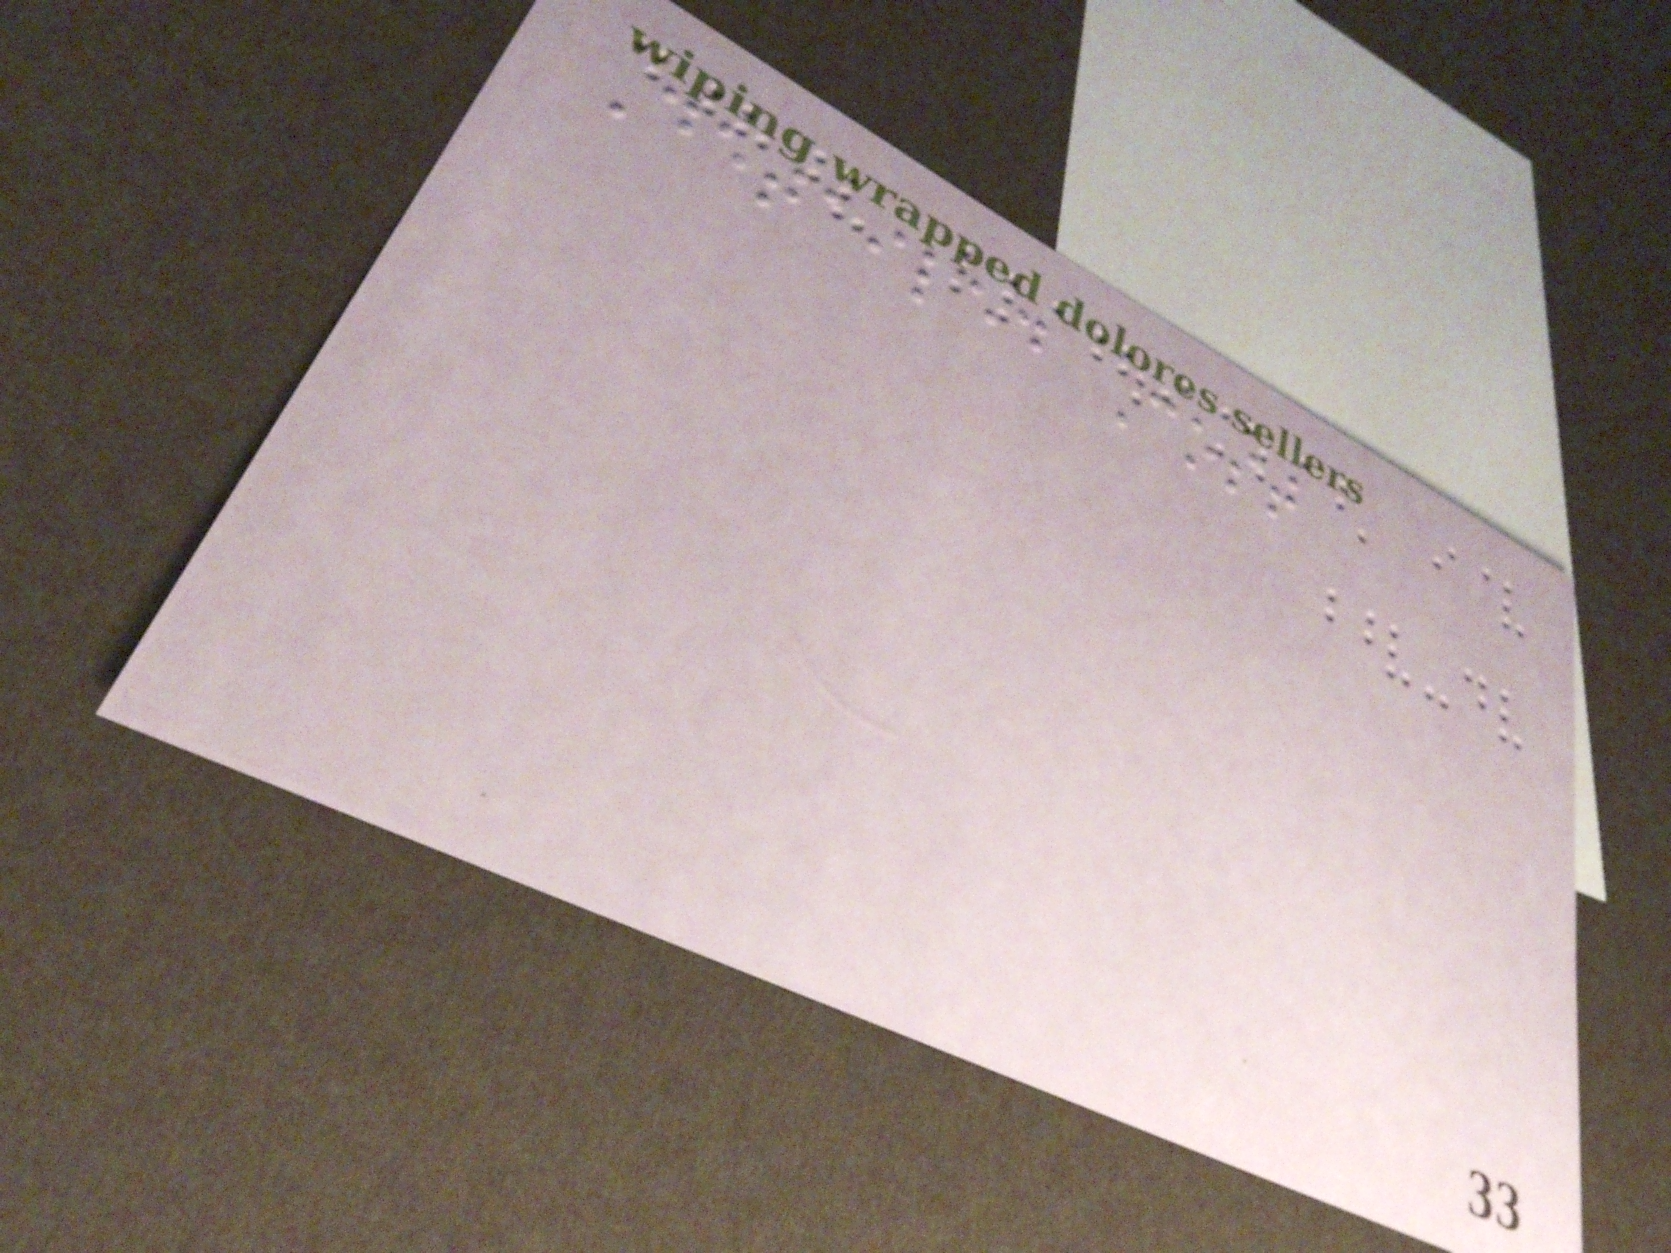Detailed Cost
